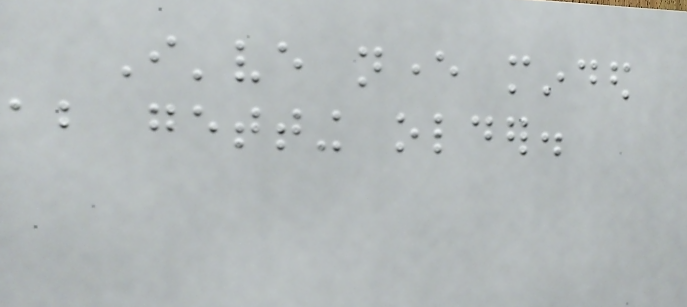I've never minded
about getting older.
